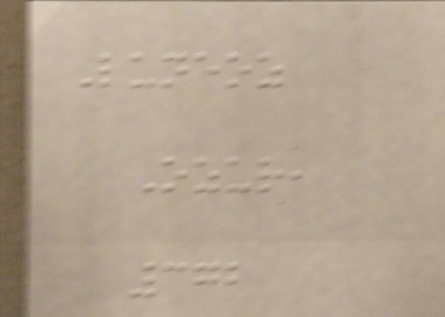Luneoz
Ozur,
372
